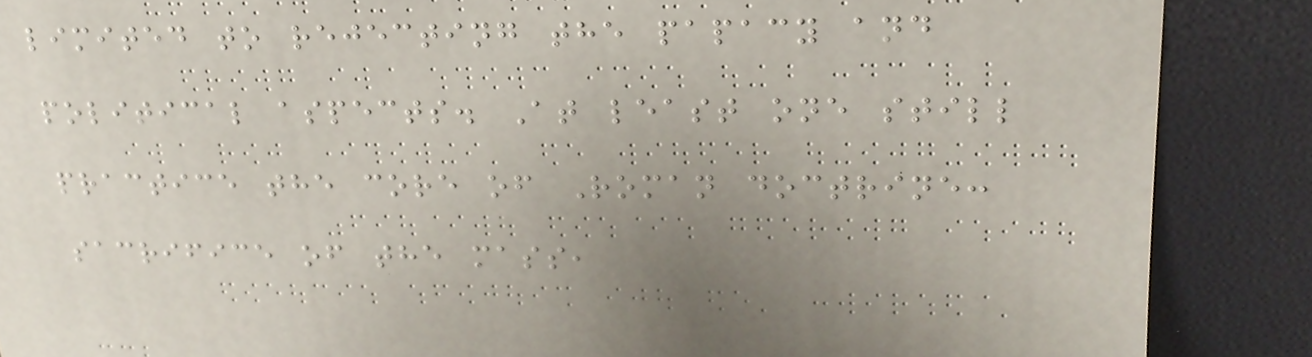limited to rejecting the papacy and
political aspects. At least one still
practice the core of Roman doctrine:
sacrifice of the mass,
